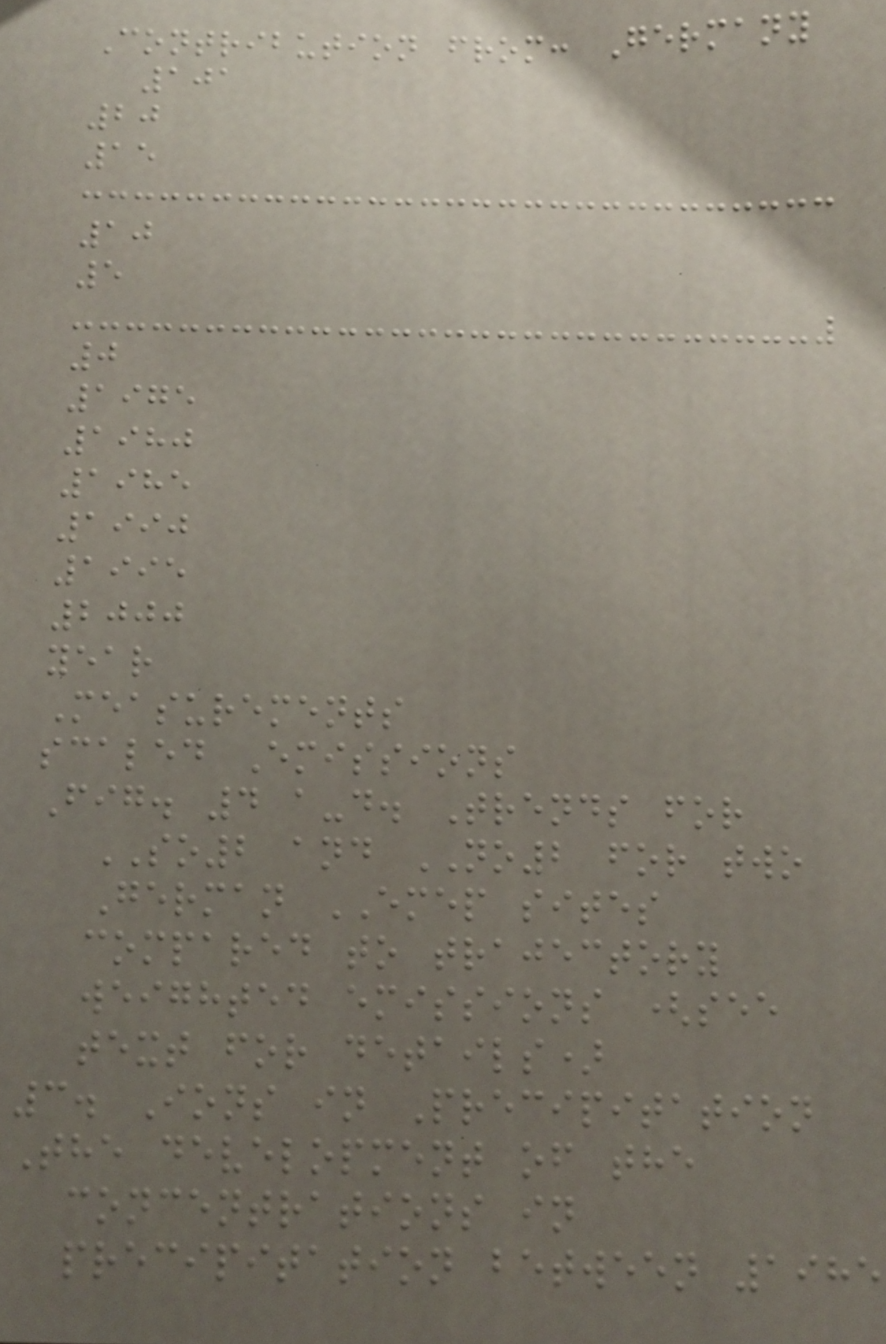Contribution from: Germany
101
20
15
10
5
0
1975
1980
1985
1990
1995
2000
year
Measurements
scaled Emissions
Fig. 4 a-d. Trends for
SO2 and NO2 for two
German EMEP sites
compared to trajectory
weighted emissions (see
text for details)
3. Ions in Precipitation
The development of the
concentrations in
precipitation between 1985
